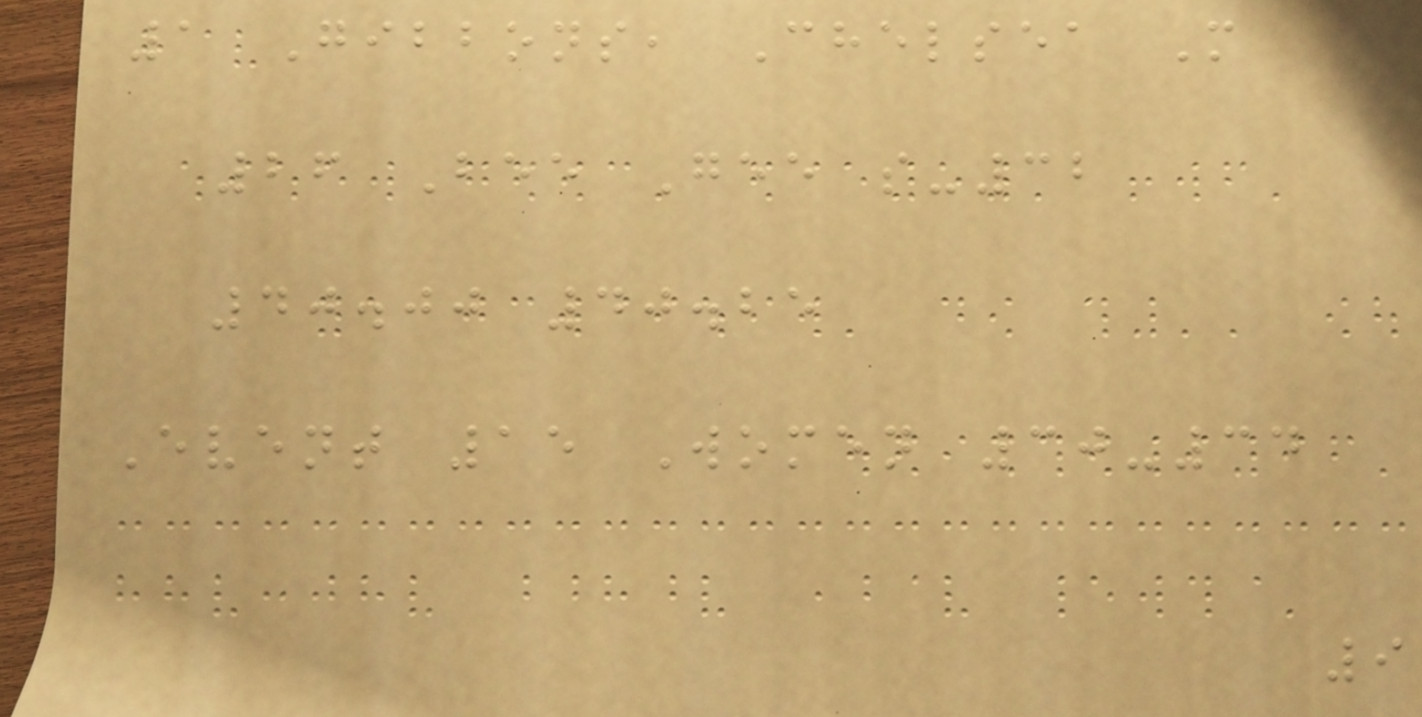1 Gibbons, Chelsea M
26 Bee Gee s-32
40.00 40.25
Event 15 Women 30-34
9
